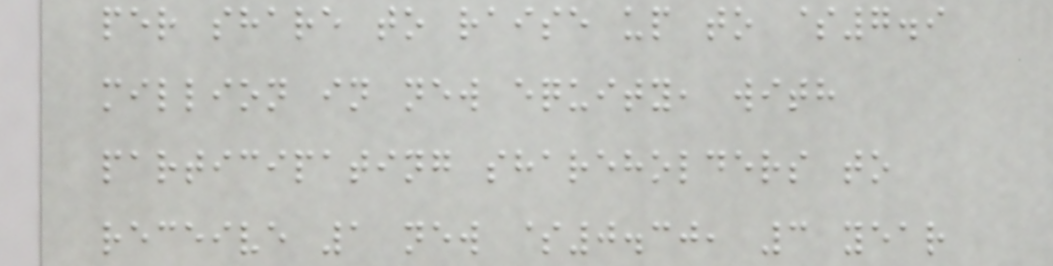per share to raise up to $7.9
million in new equity, with
participating shareholders to
receive 1 new $0.30, 3 year
